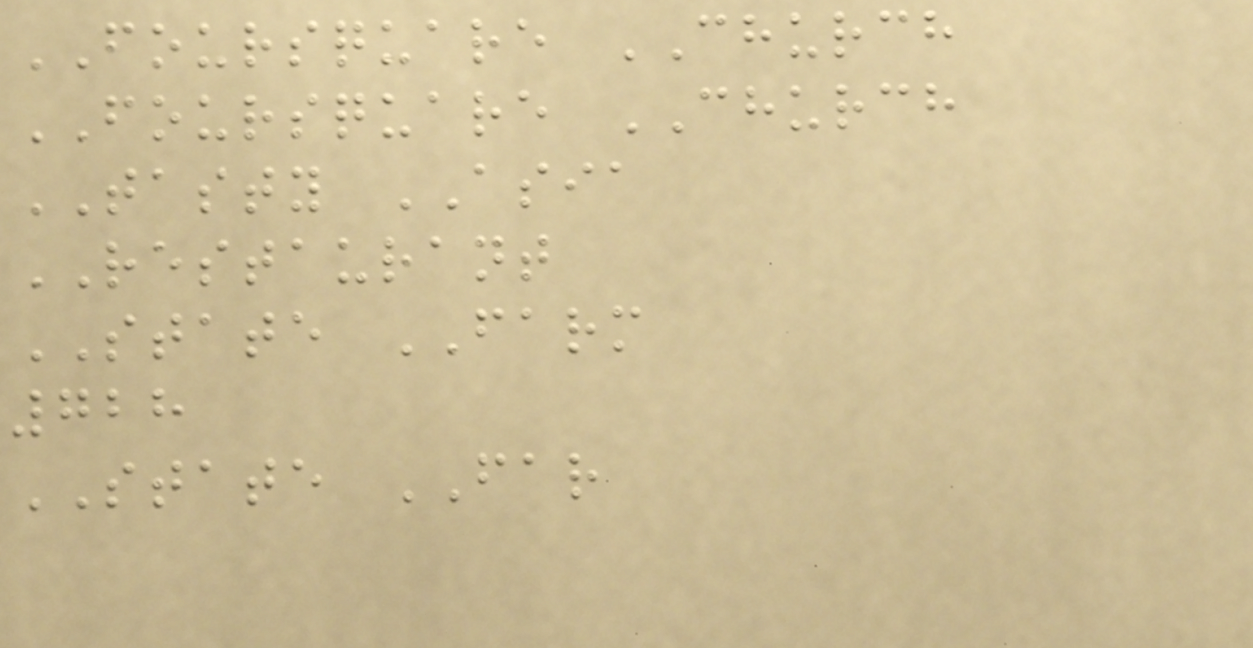FOURSQUARE CHURCH
FOURSQUARE CHURCH
TASTY ASIA
RESTAURANT
STATE FARM
728
STATE FAR
